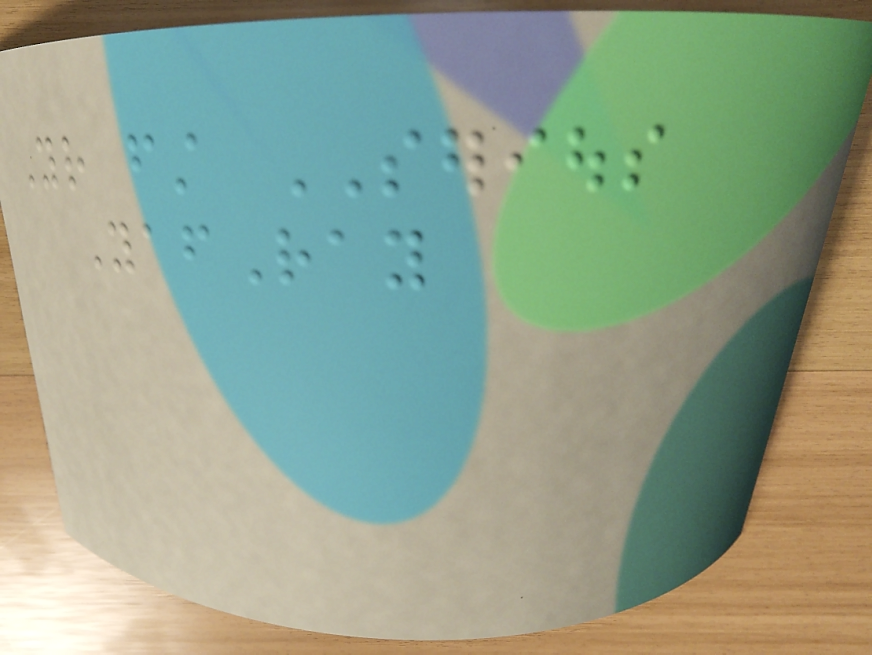Your first SERIOUS
YafRay
